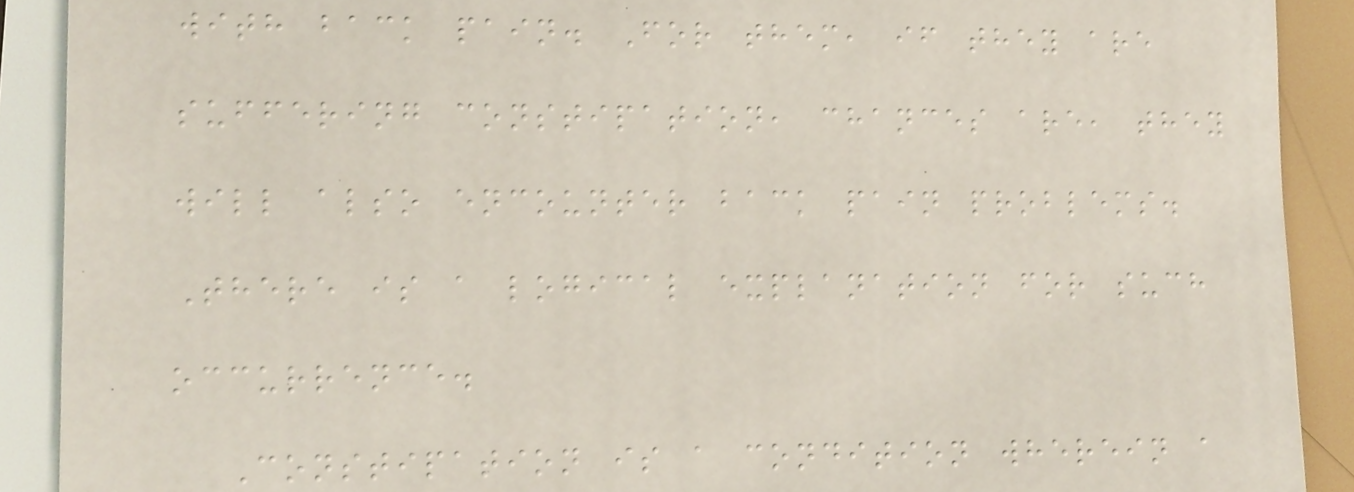with back pain. For them, if they are
suffering constipation, chances are, they
will also encounter back pain problems.
There is a logical explanation for such
occurrence.
Constipation is a condition wherein a
